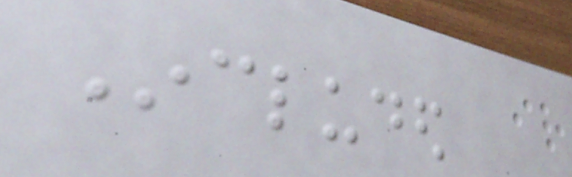Included
